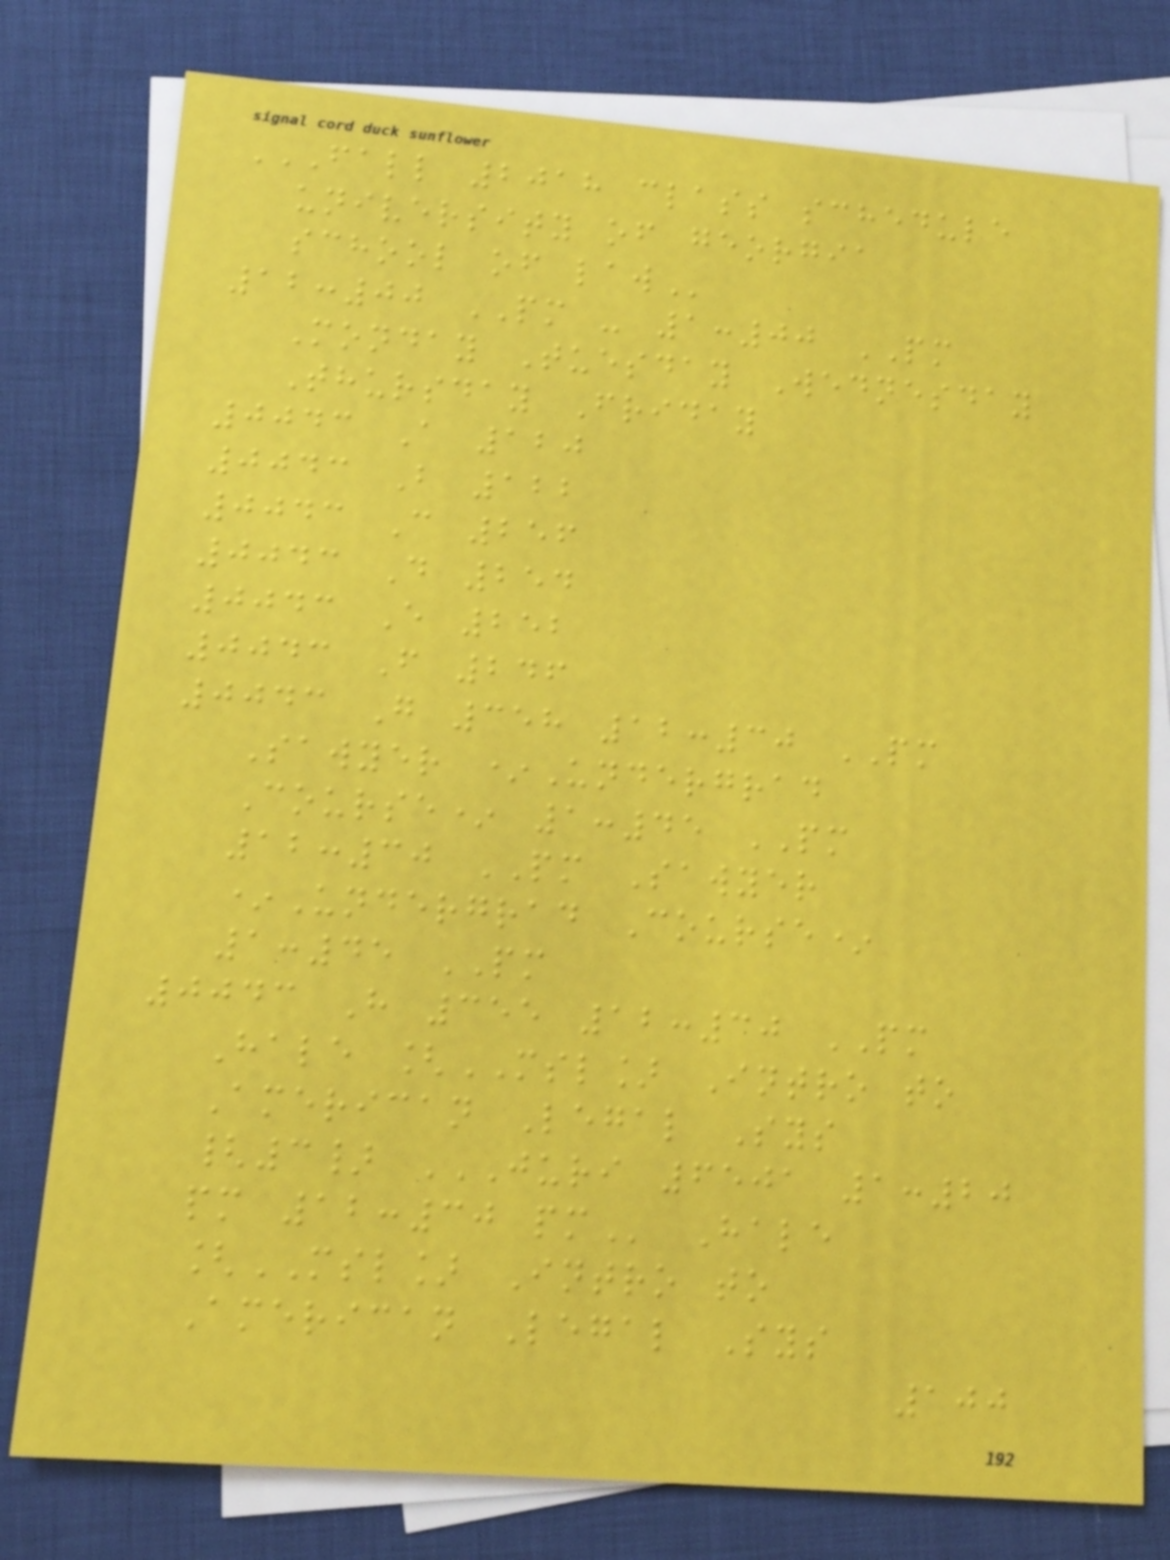FALL 2018 CLASS SCHEDULE
UNIVERSITY OF GEORGIA
SCHOOL OF LAW
12:00 PM - 1:00 PM
Monday Tuesday Wednesday
Thursday Friday
0043 A 120
0043 B 122
0043 C 256
0043 D 254
0043 E 252
0043 F 246
0043 G 358 12:30 PM
Sawyer *Undergrad
Course* 1:45 PM
12:30 PM Sawyer
*Undergrad Course*
1:45 PM
0043 H 355 12:30 PM
Hale [MSL] Intro to
American Legal Sys
{3} JURI 6501 1:20
PM 12:30 PM Hale
[MSL] Intro to
American Legal Sys
100
